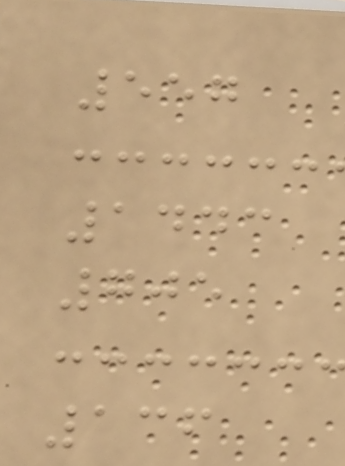557
1443
705
136
